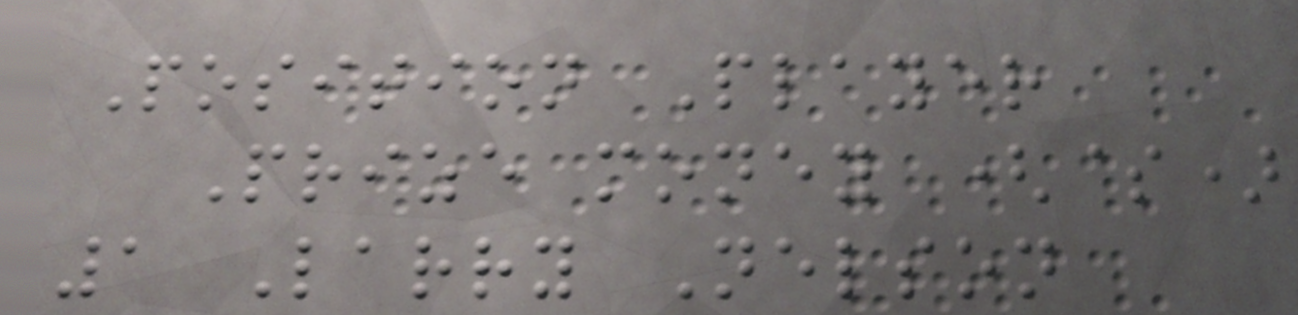Position Player
Prize money ($)
1 Larry Nelson
